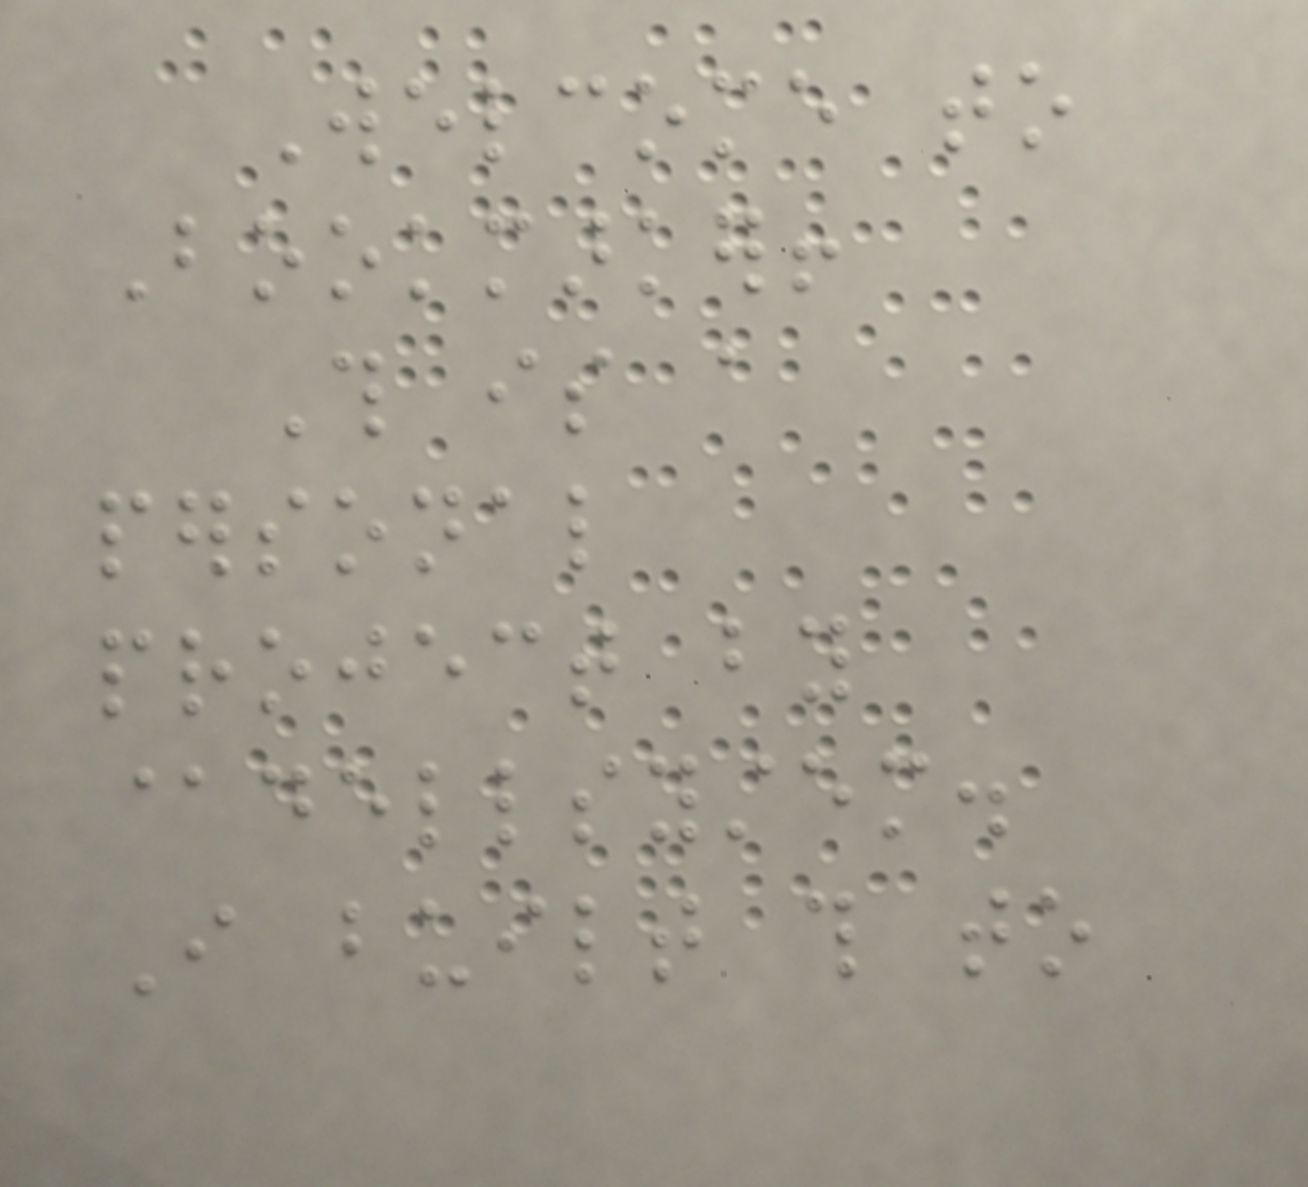Welcome to
Bookmarker!
This is a
personal
project by
@dellsystem.
I built this to
